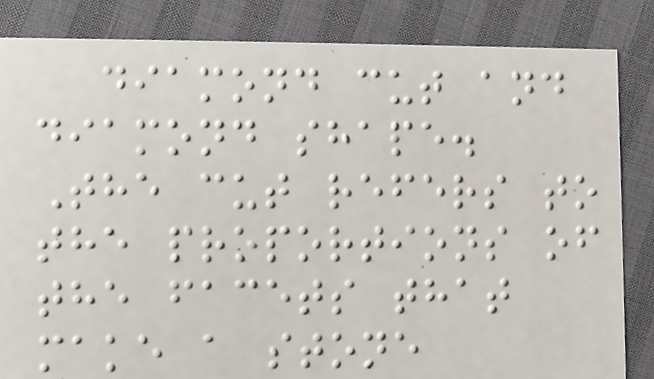diamond cut and
diamond shape.
The cut refers to
the proportions of
the facets that
make a stone
